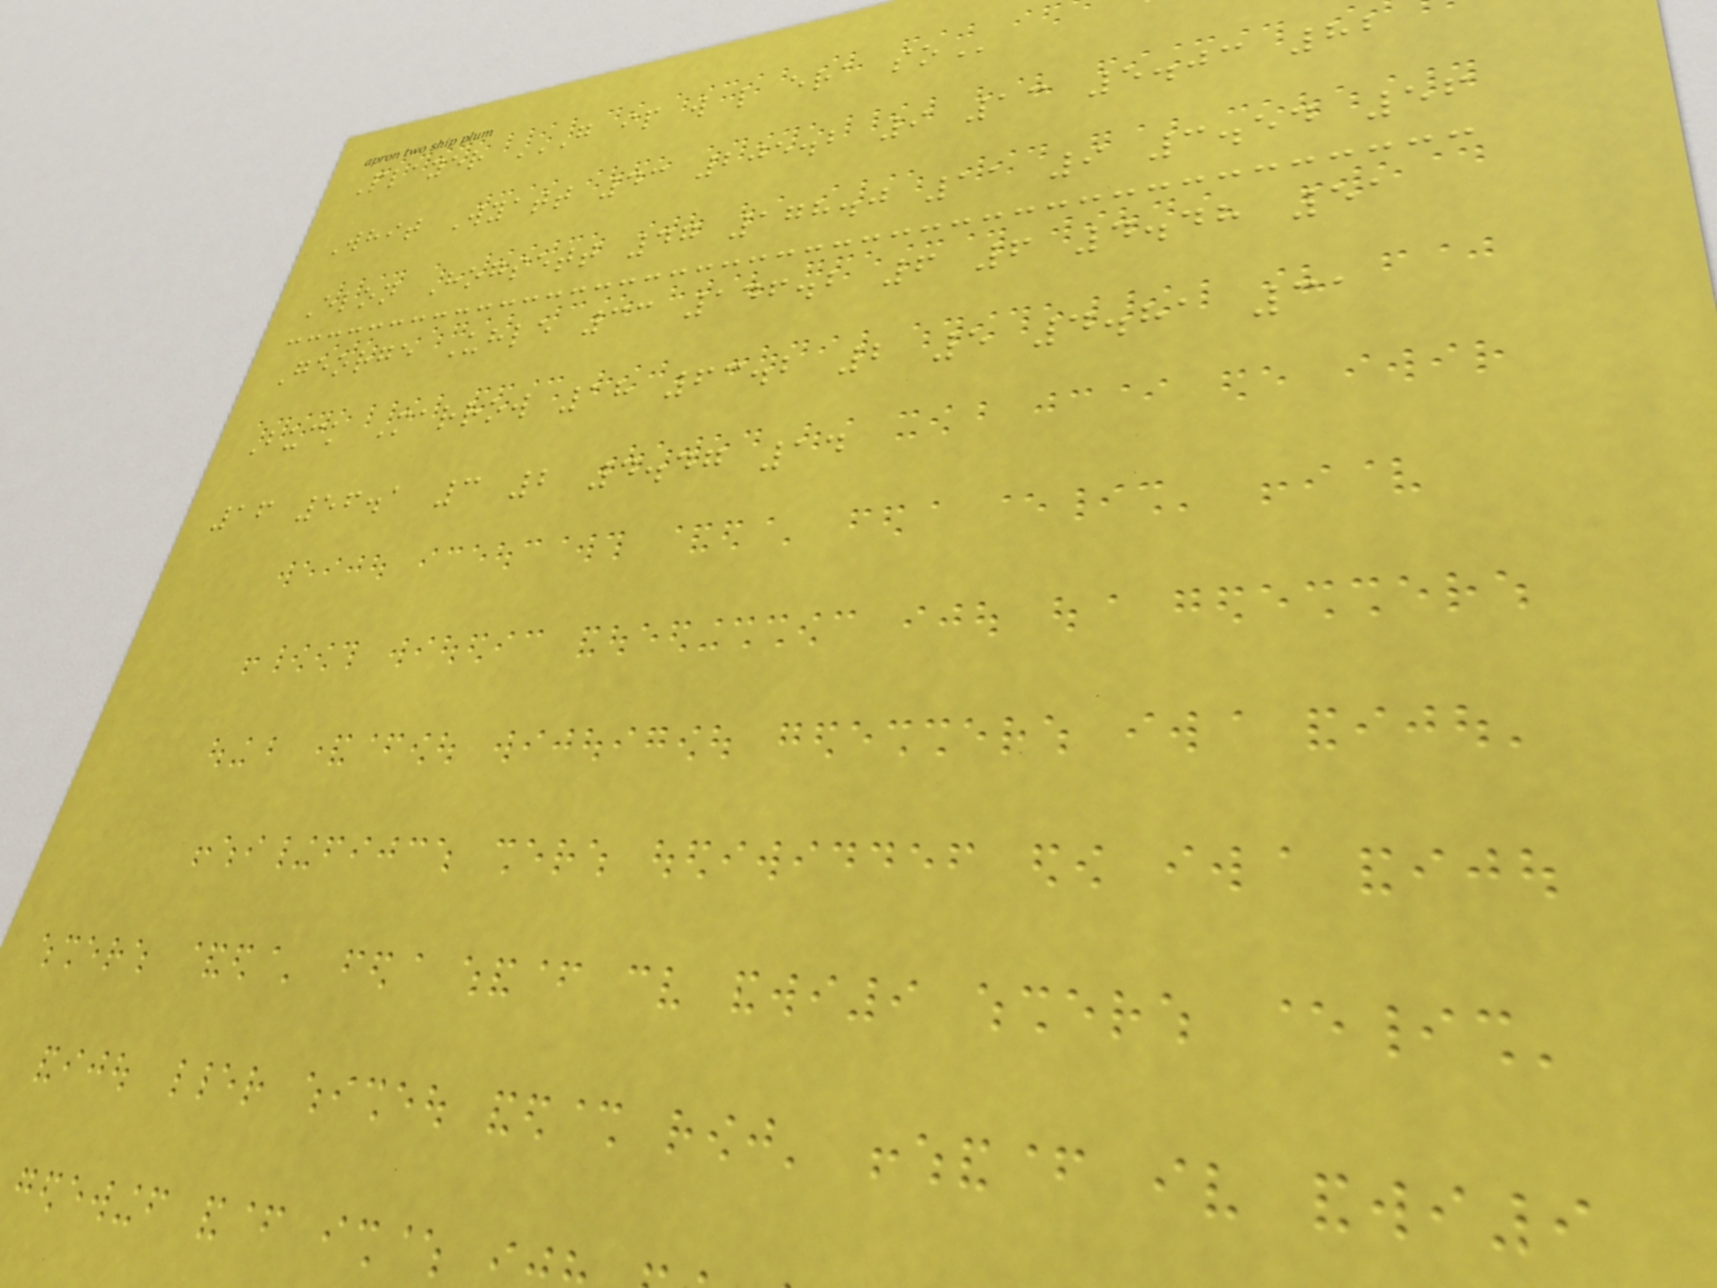Player G IP W L ERA SO
Whit Wyatt 43 205.2 9 13 5.03 82
Elon Hogsett 47 178.0 11 9 3.54 56
George Uhle 33 146.2 6 6 4.48 51
Buck Marrow 18 63.2 2 5 4.81 31
16 56.1 3 2 4.47 14
